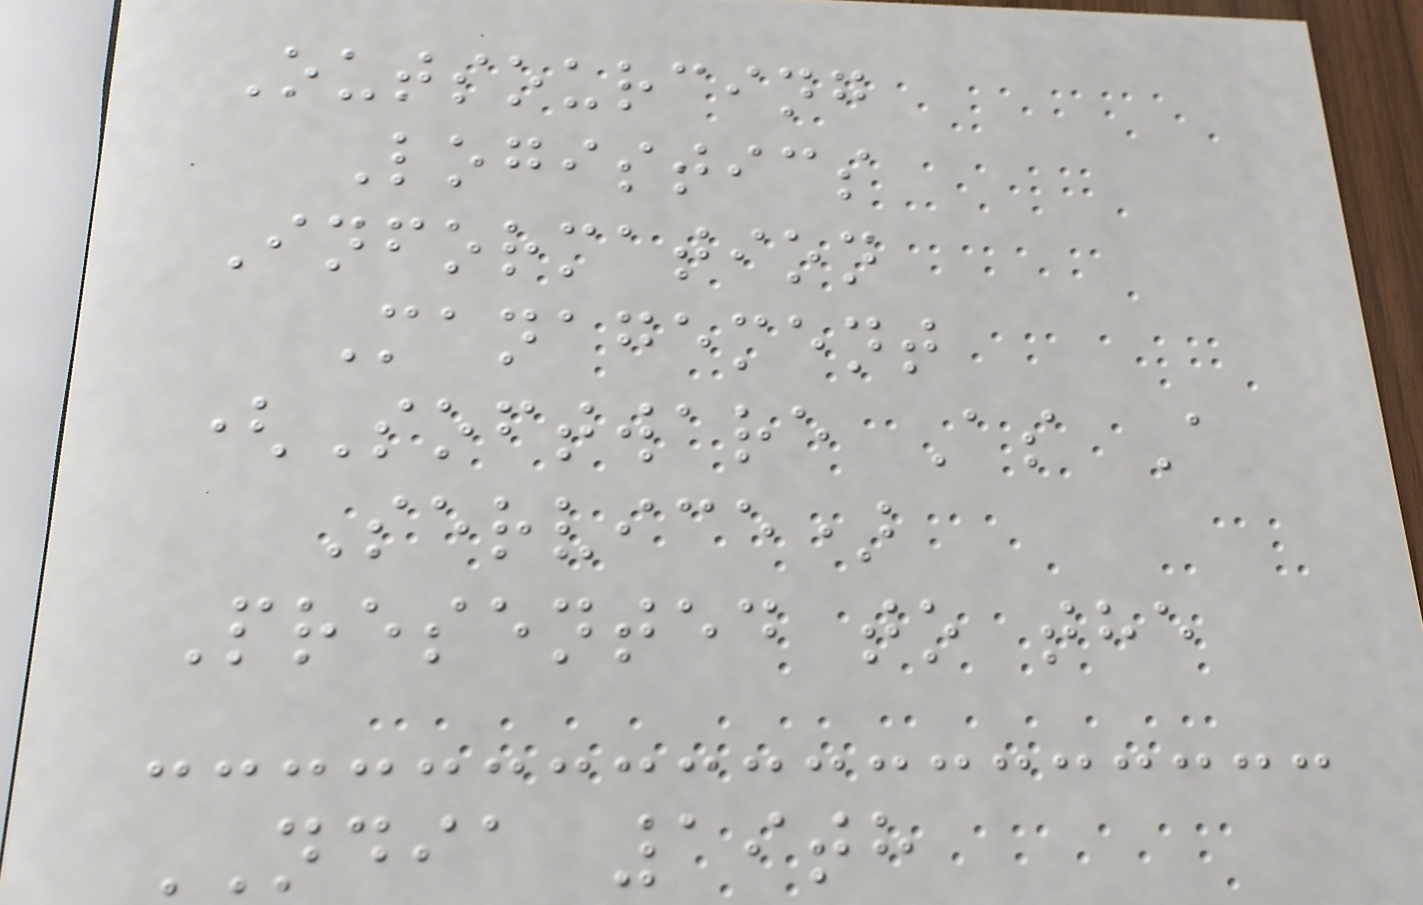Outsourcing
Logistics
Information
Management
(Software As A
Service)
Presented to the
NDIA 19th
